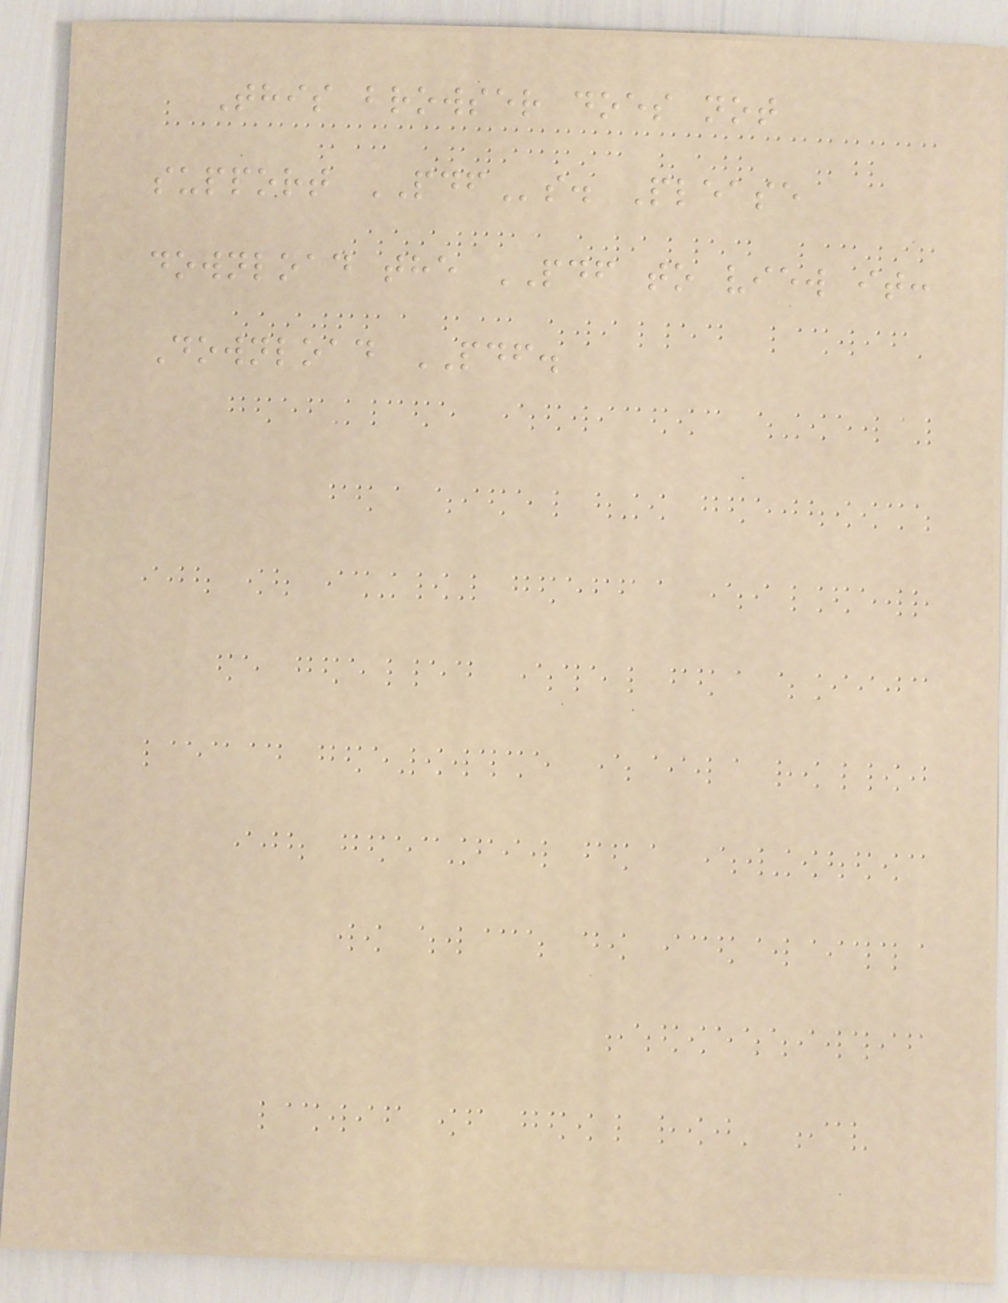This browser does not
support PDFs. Please
download the PDF to view it:
Download PDF.
